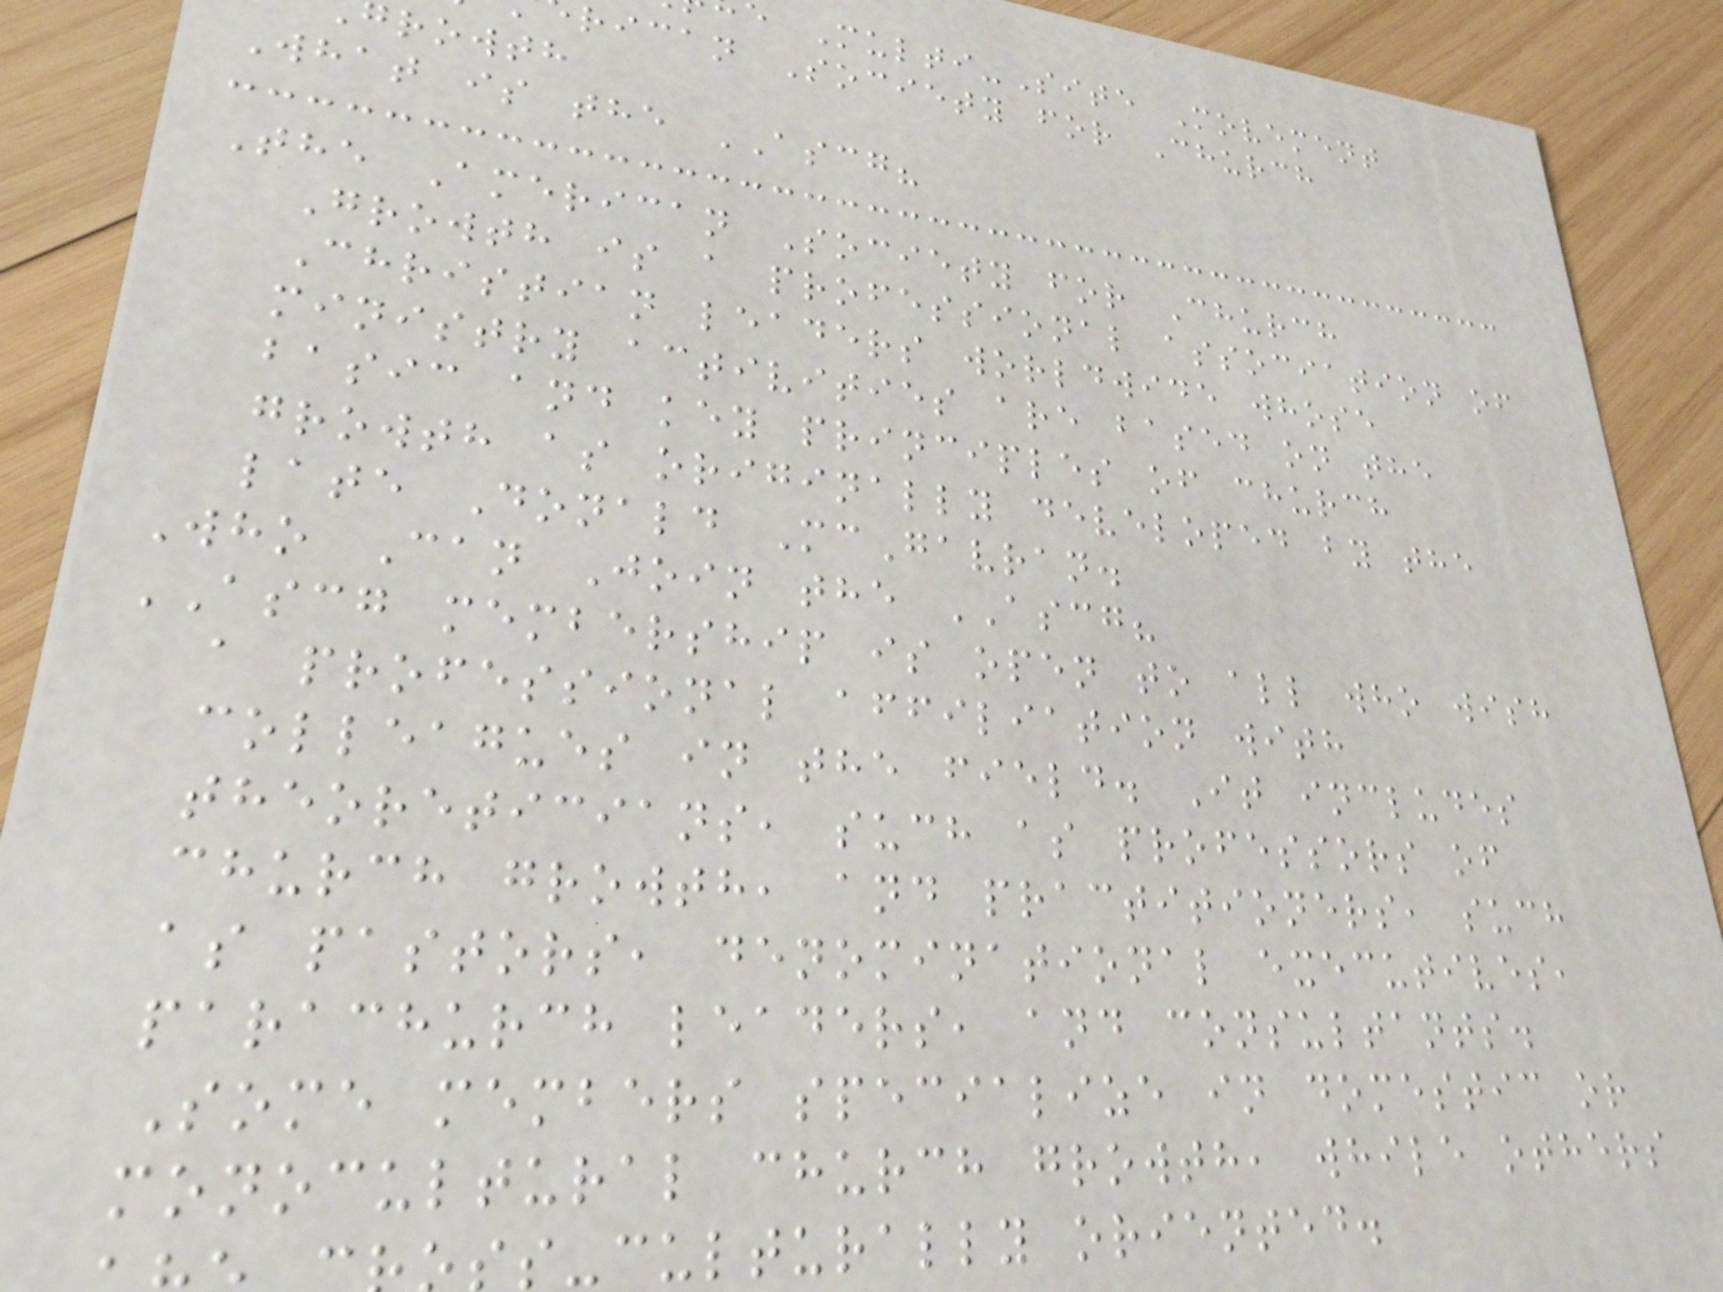e Multi-Site Movement
rican Society for Church
rowth
What is the ASCG?
The American Society for Church
Growth is a professional association of
Christian leaders worldwide whose
ministry activities are based on the
basic and key principles of church
growth as originally developed by the
late Donald McGavran.
Who Can Join the ASCG?
ASCG membership is open to all who wish
a professional affiliation with
colleagues in the field. It includes
theoreticians, such as professors of
church growth, and practitioners, such
as pastors, denominational executives,
parachurch leaders, and consultants.
Some members specialize in domestic or
monocultural church growth, while others
s-culturally oriented.
